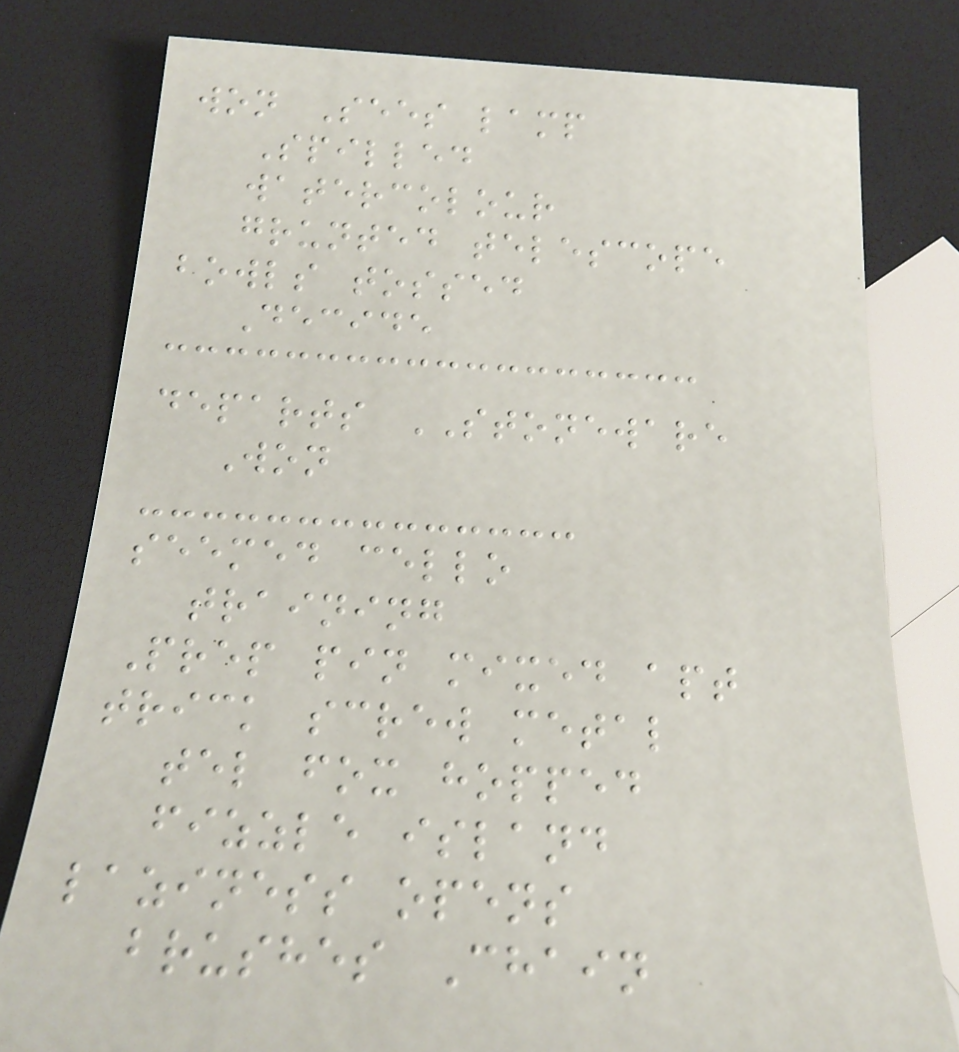won Sees lamp
Spilled
watercolour
grunted telescope
bowls tossed
Decide
departs STONEWARE
Won
seemed cello
training
Prep pin mixed apt
trick screw metal
tel fox hopped
fizzle island
laziness opens
brushes Chain
